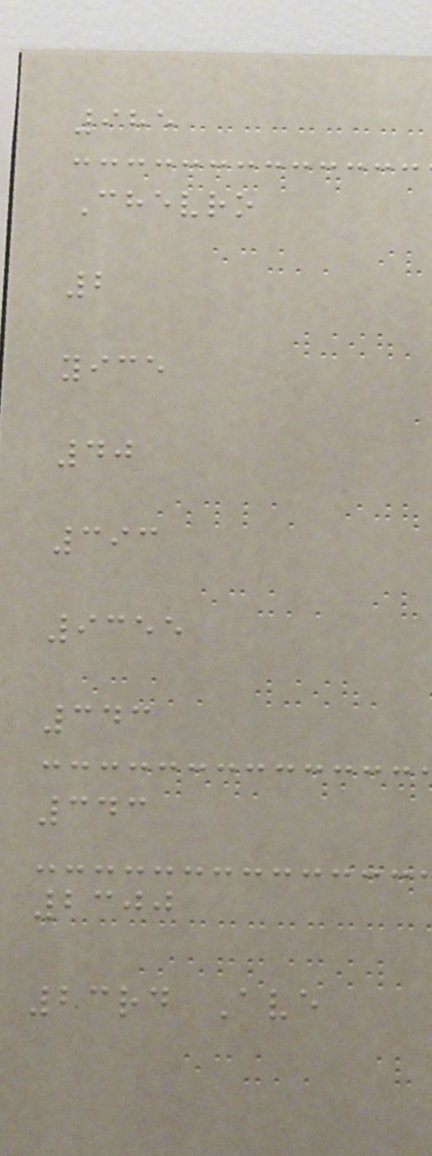985
Chevro
2
yice
40
393
9355
343
343
2300
23rd Ave
